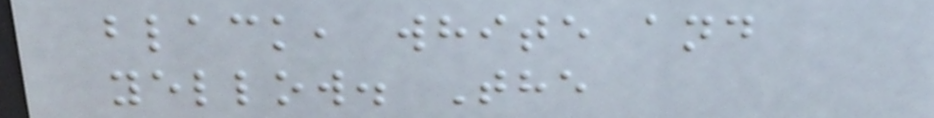black, white and
yellow. The
